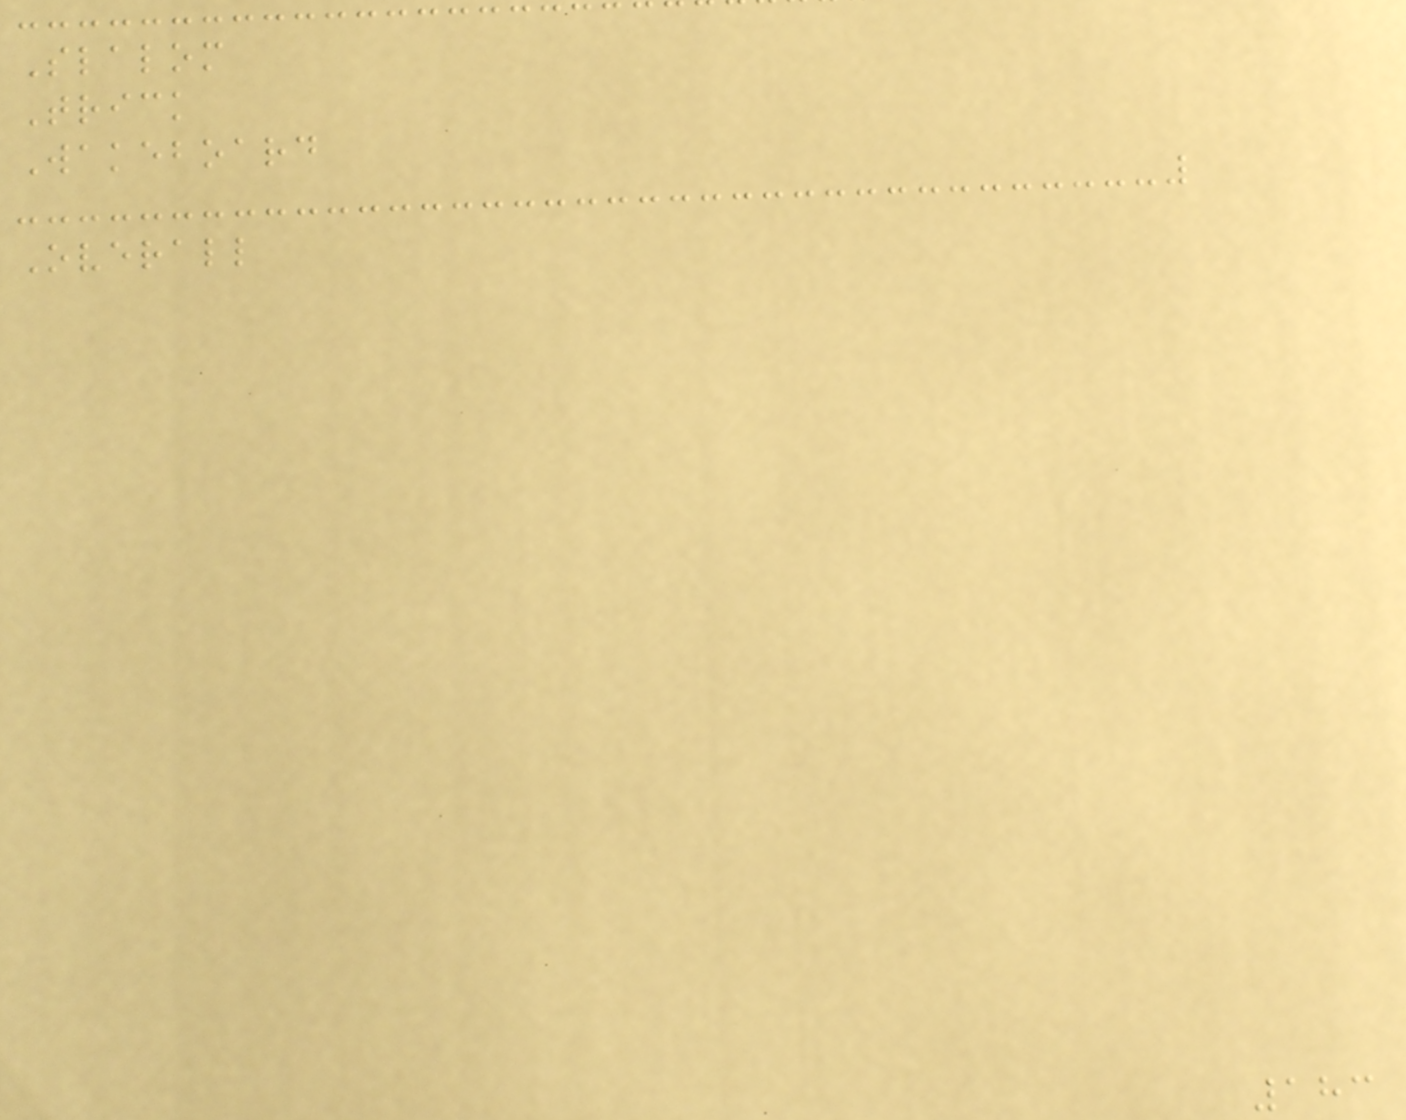Slalom
Trick
Wakeboard
Overall
183
